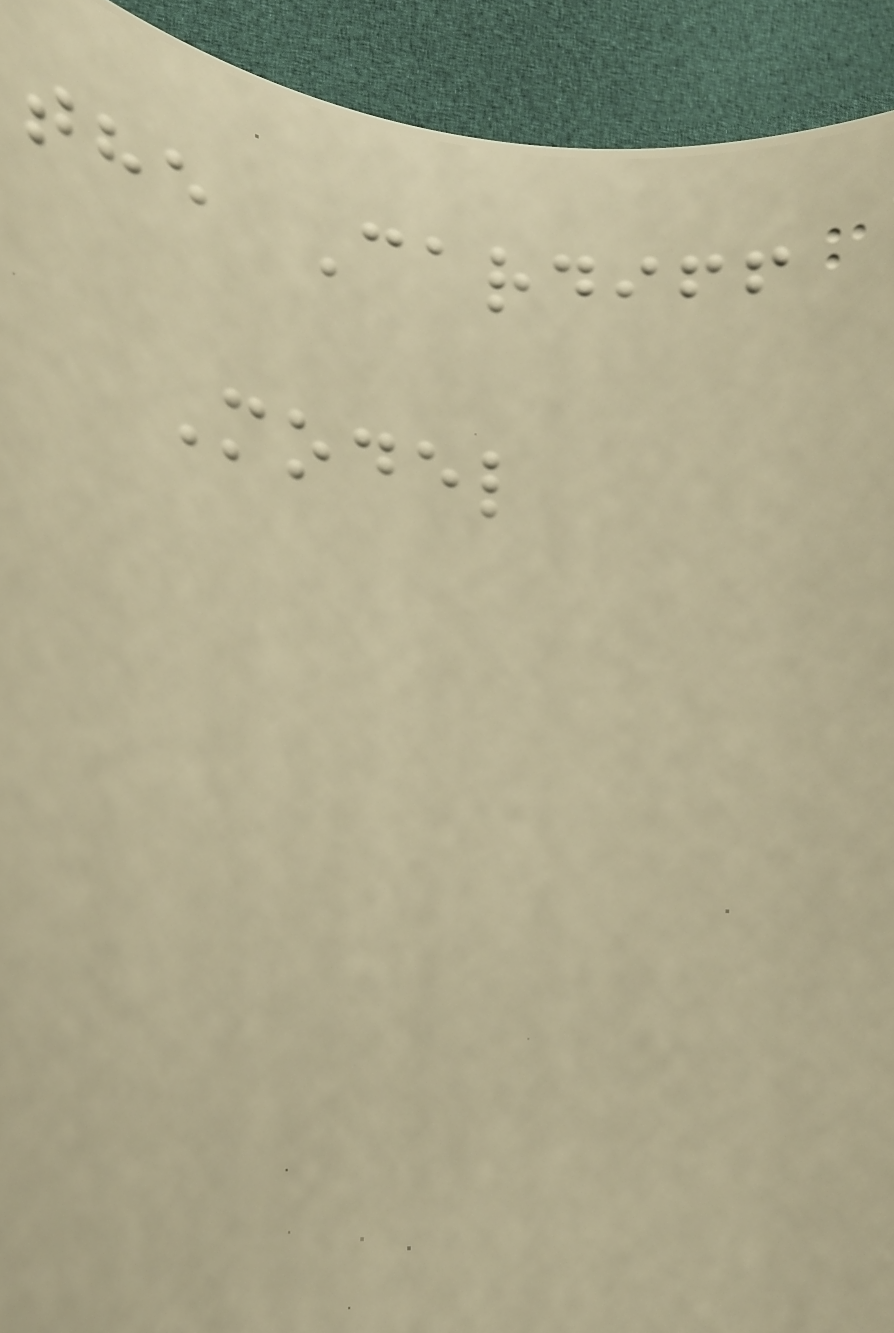the Cardiff
Model
